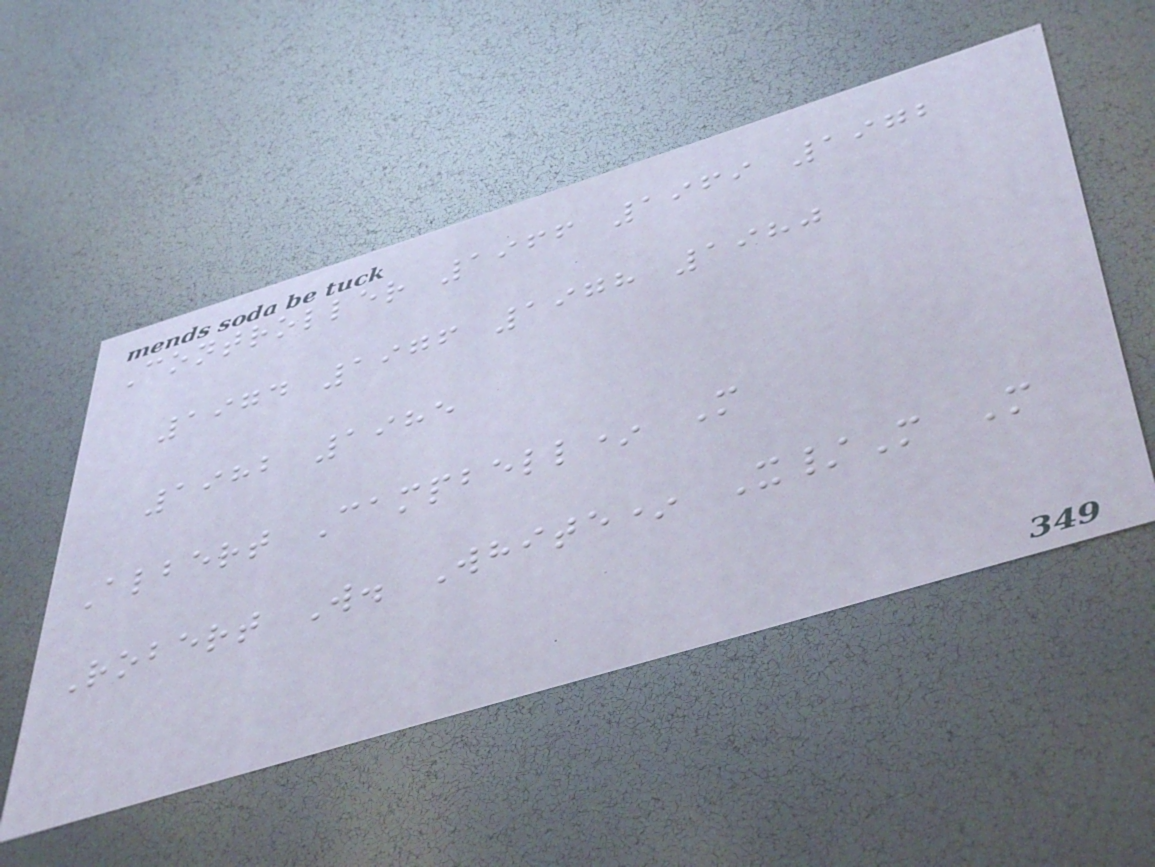Controller 1966 1969 1972
1974 1976 1978 1980
1982 1985
Albert Campbell* M
Robert W. White* X/M M
